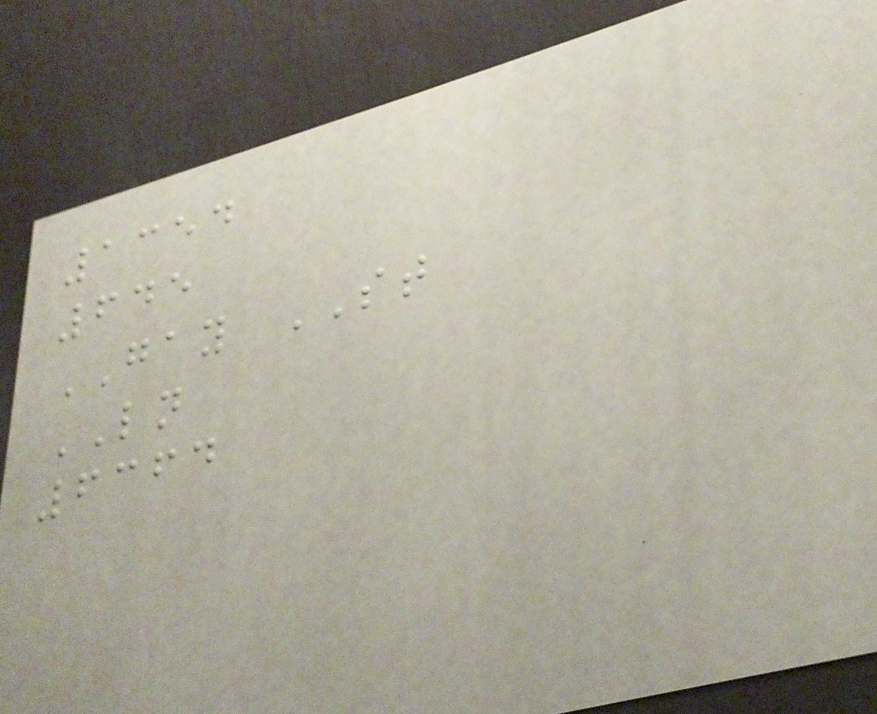1354
645
GAY ST
LN
6364
